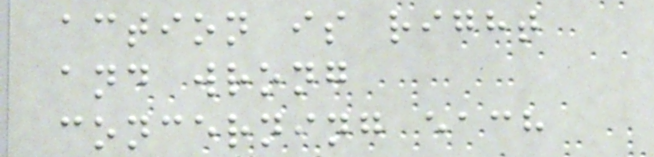action is right
and wrong
concerning each
